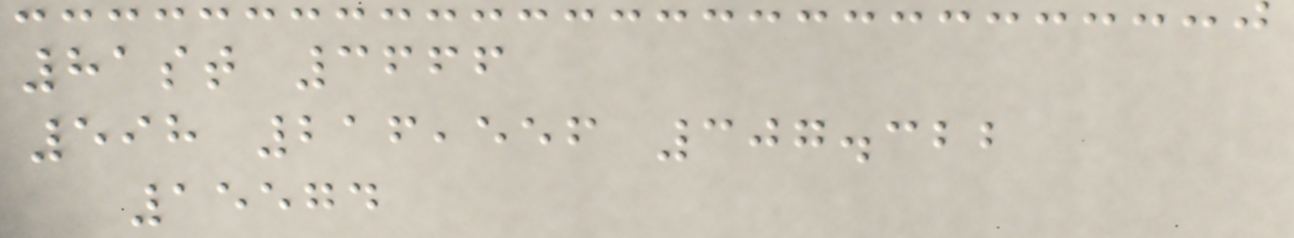81st 3666
598 216,556 307.322
15574
